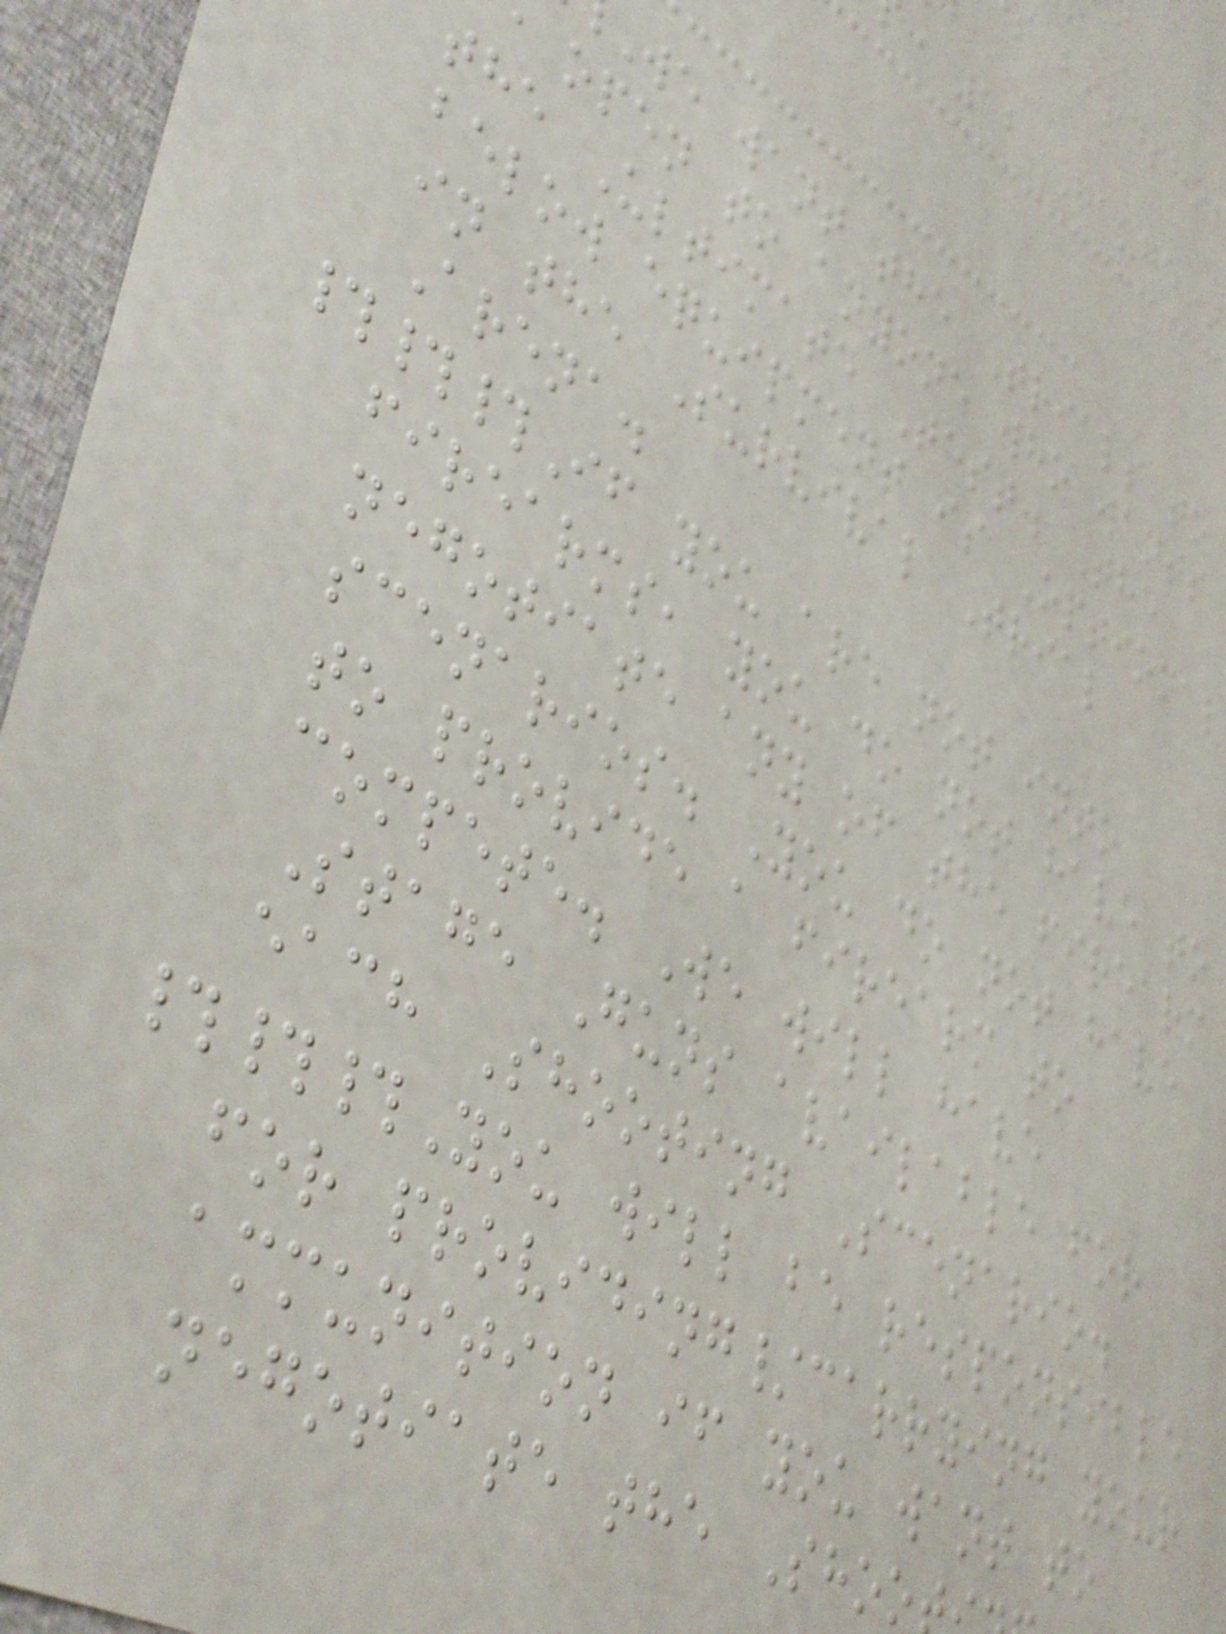s birdsho
: 12 Gauge)
We want the Trials to
open to anyone who wants
the Ultimate Test. The
below equipment is Optional
in the Survival Trial
Arena.
###If you are not into
firearms, you do not have to
negotiate any of the firearm
scenarios. You do not have
to provide a firearm to
compete. We will have
Stage Guns available for
each Shooting Scenario.
###You will be responsible
for providing/carrying your
ammunition if you want to
negotiate the Shoo
